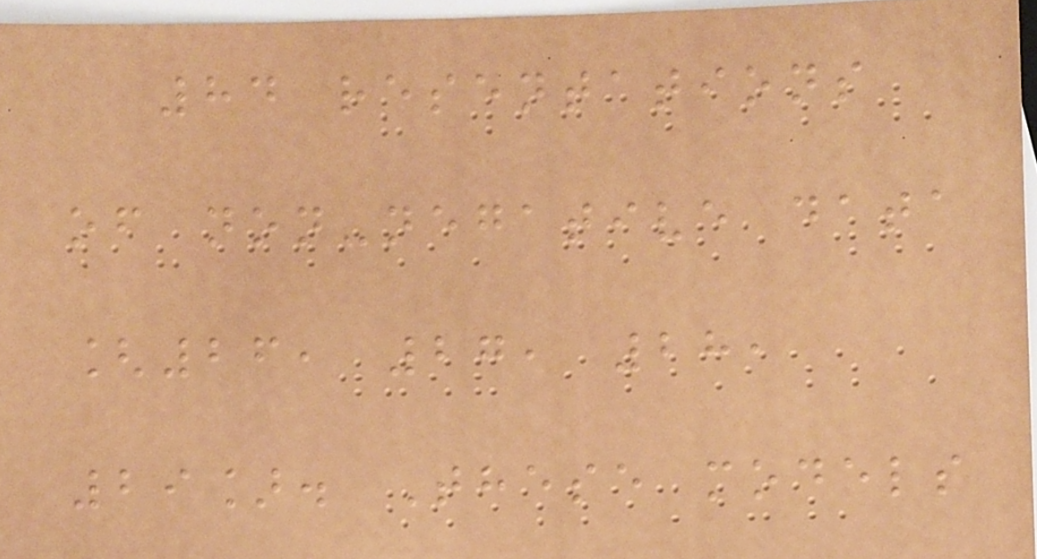84 resentations
of non-negative data
[26, 27, 28,
29]. These models
